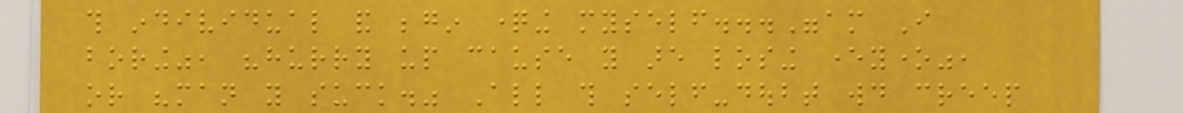this individual and begin questioning myself..."am I
boring", "hurry up cause you are losing everyone",
or "man you suck." All this self-doubt would creep
